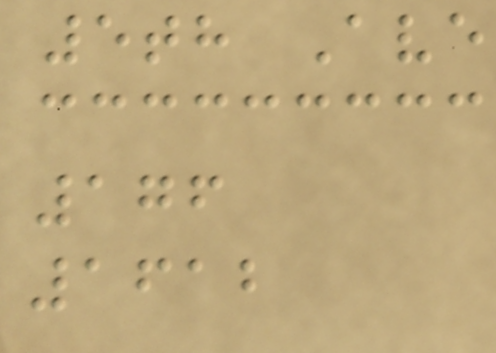5th Ave
176
1612
